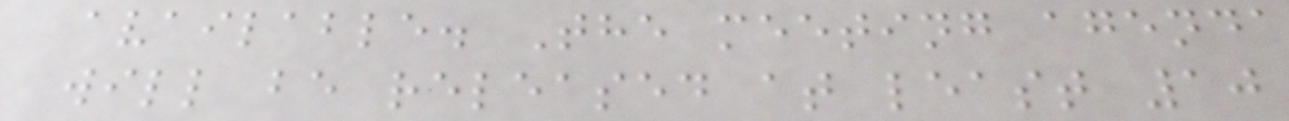available. The meeting agenda
will be released at least 10
